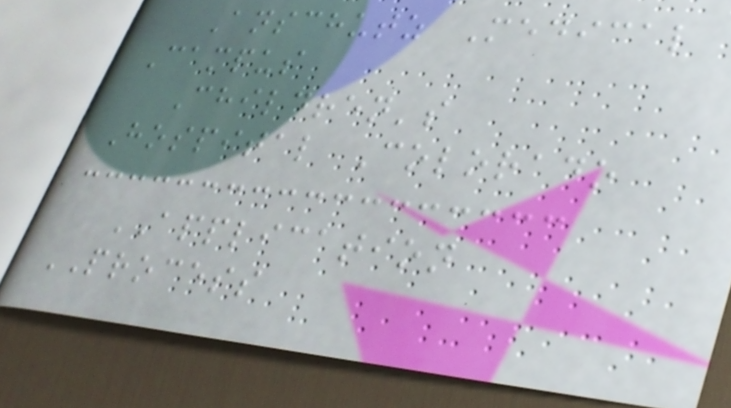Anschutz Medical
Campus
Children's
Hospital Colorado
APPLICATION
PROCESS
